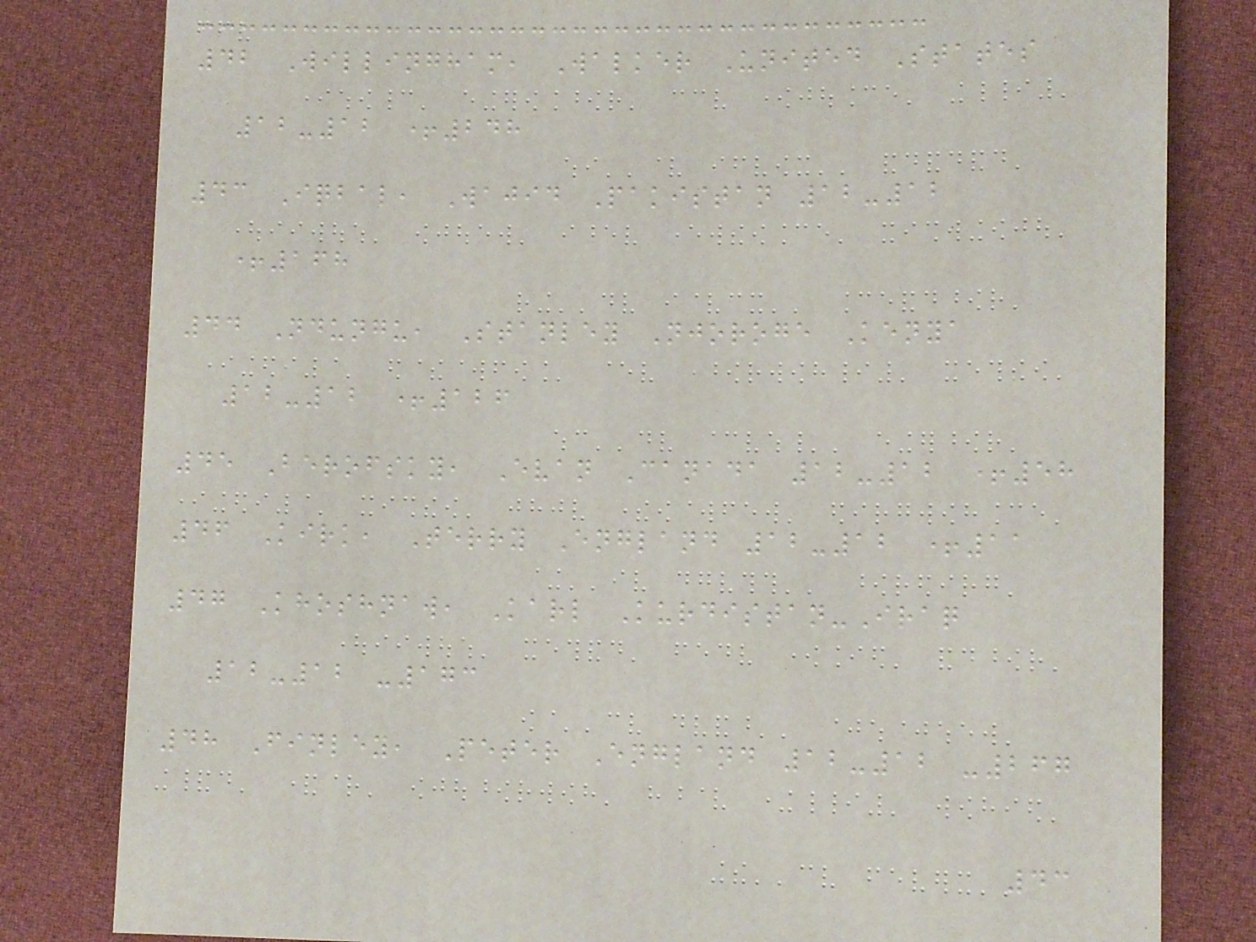42 Willingham, Walker United States
12-12 +248
43 Iqbal, Wajid Pakistan 12-12
+168
44 Ndungu, Stanley Njoroge Kenya
12-12 +126
45 Berofsky, Evan Canada 12-12 +58
46 Kirk, Terry England 12-12 +11
47 Khoshnaw, Karl Kurdistan-Iraq
12-12 -173
48 Finley, Peter England 12-12 -267
43
